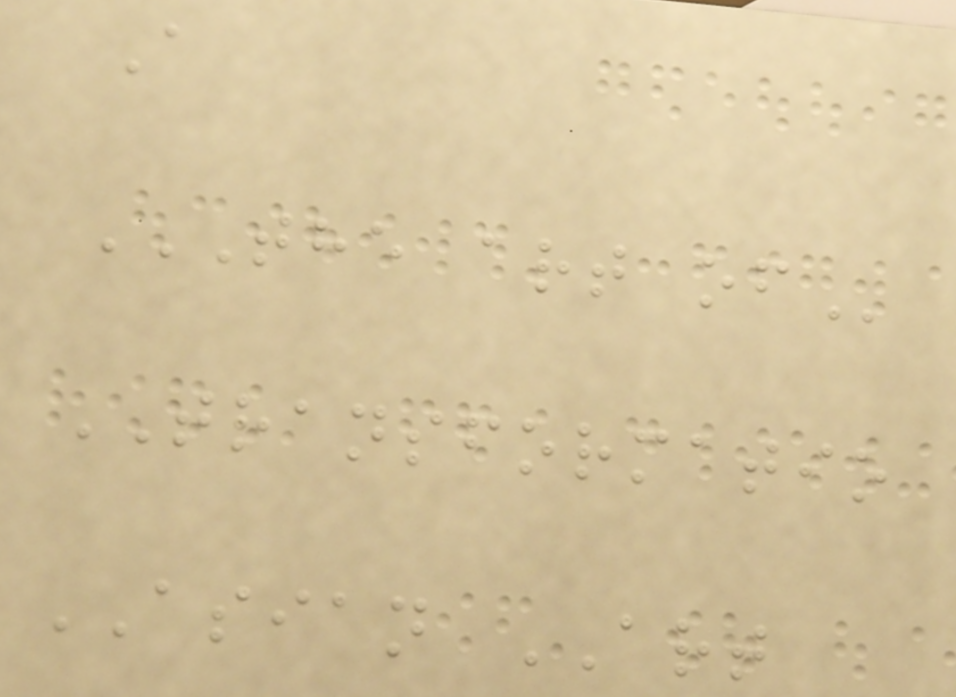A
THE ART OF
TRANSFORMATIO
ASIAN ART
